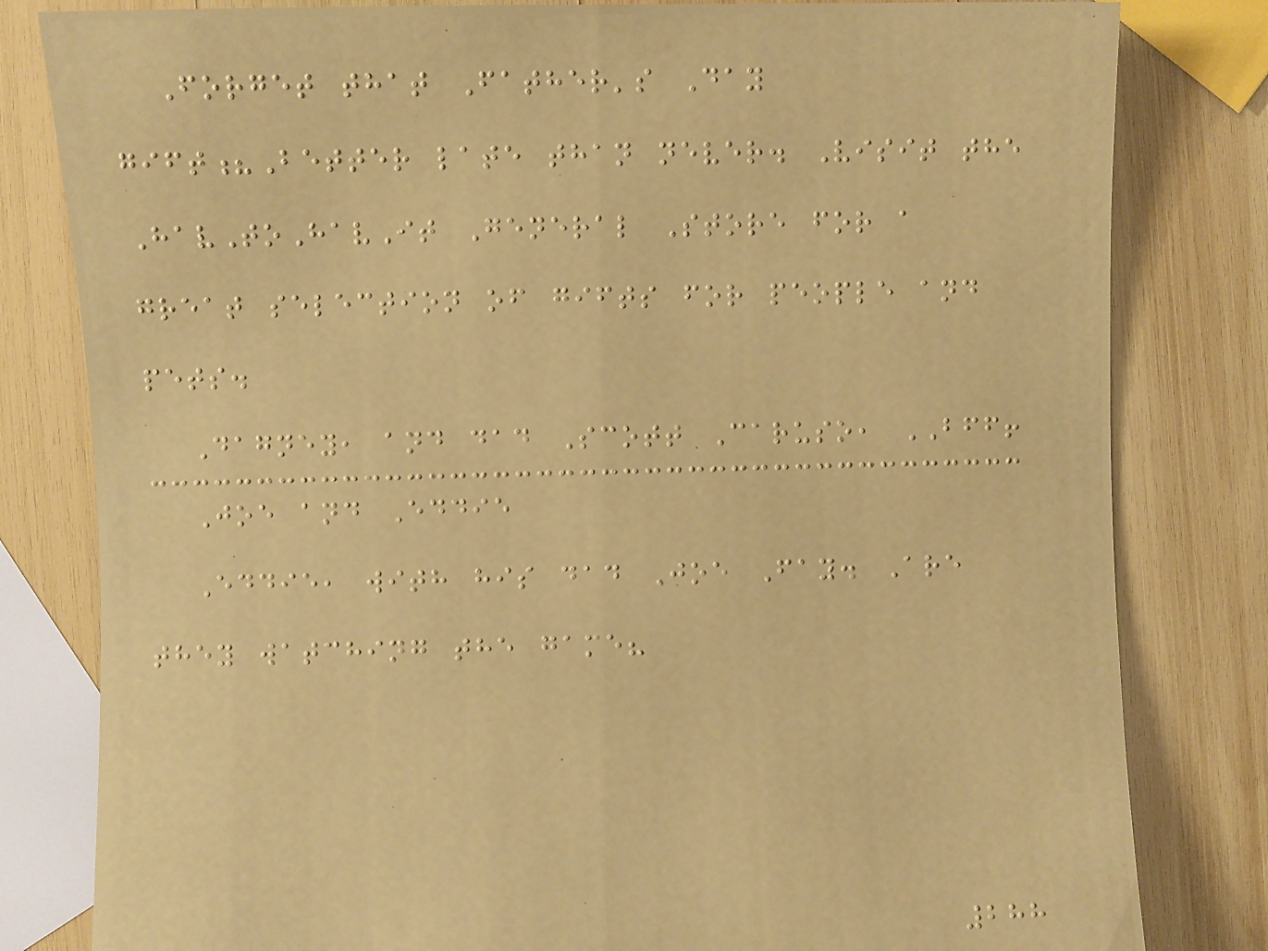Forget that Father's Day
gift?Better late than never. Visit the
HavToHavIt General Store for a
great selection of gifts for people and
pets.
Dagney, and dad Scott Caruso, BFF!
Joe and Eddie
Eddie, with his dad Joe Fay. Are
they watching the game?
288
